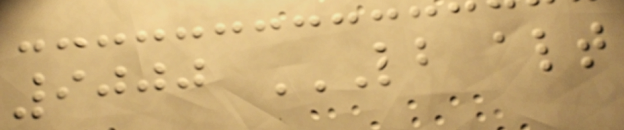9000 LB ALT
